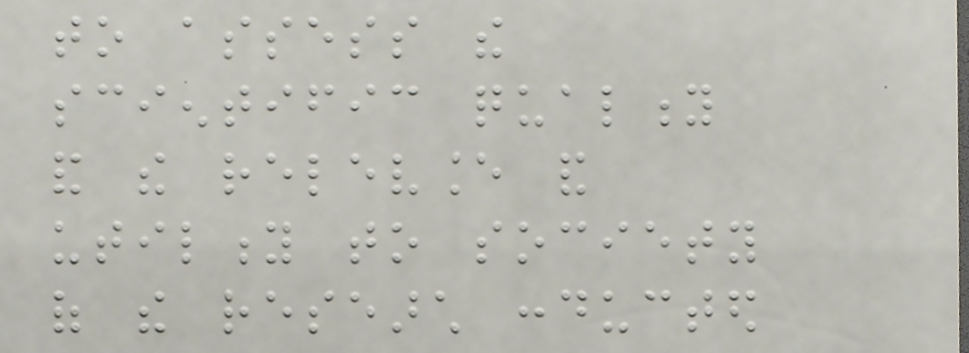to assess the
scientific quality
and the relevance and
utility to society
of the research conducted
